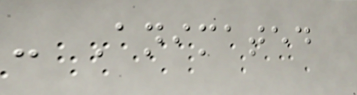- Animated
